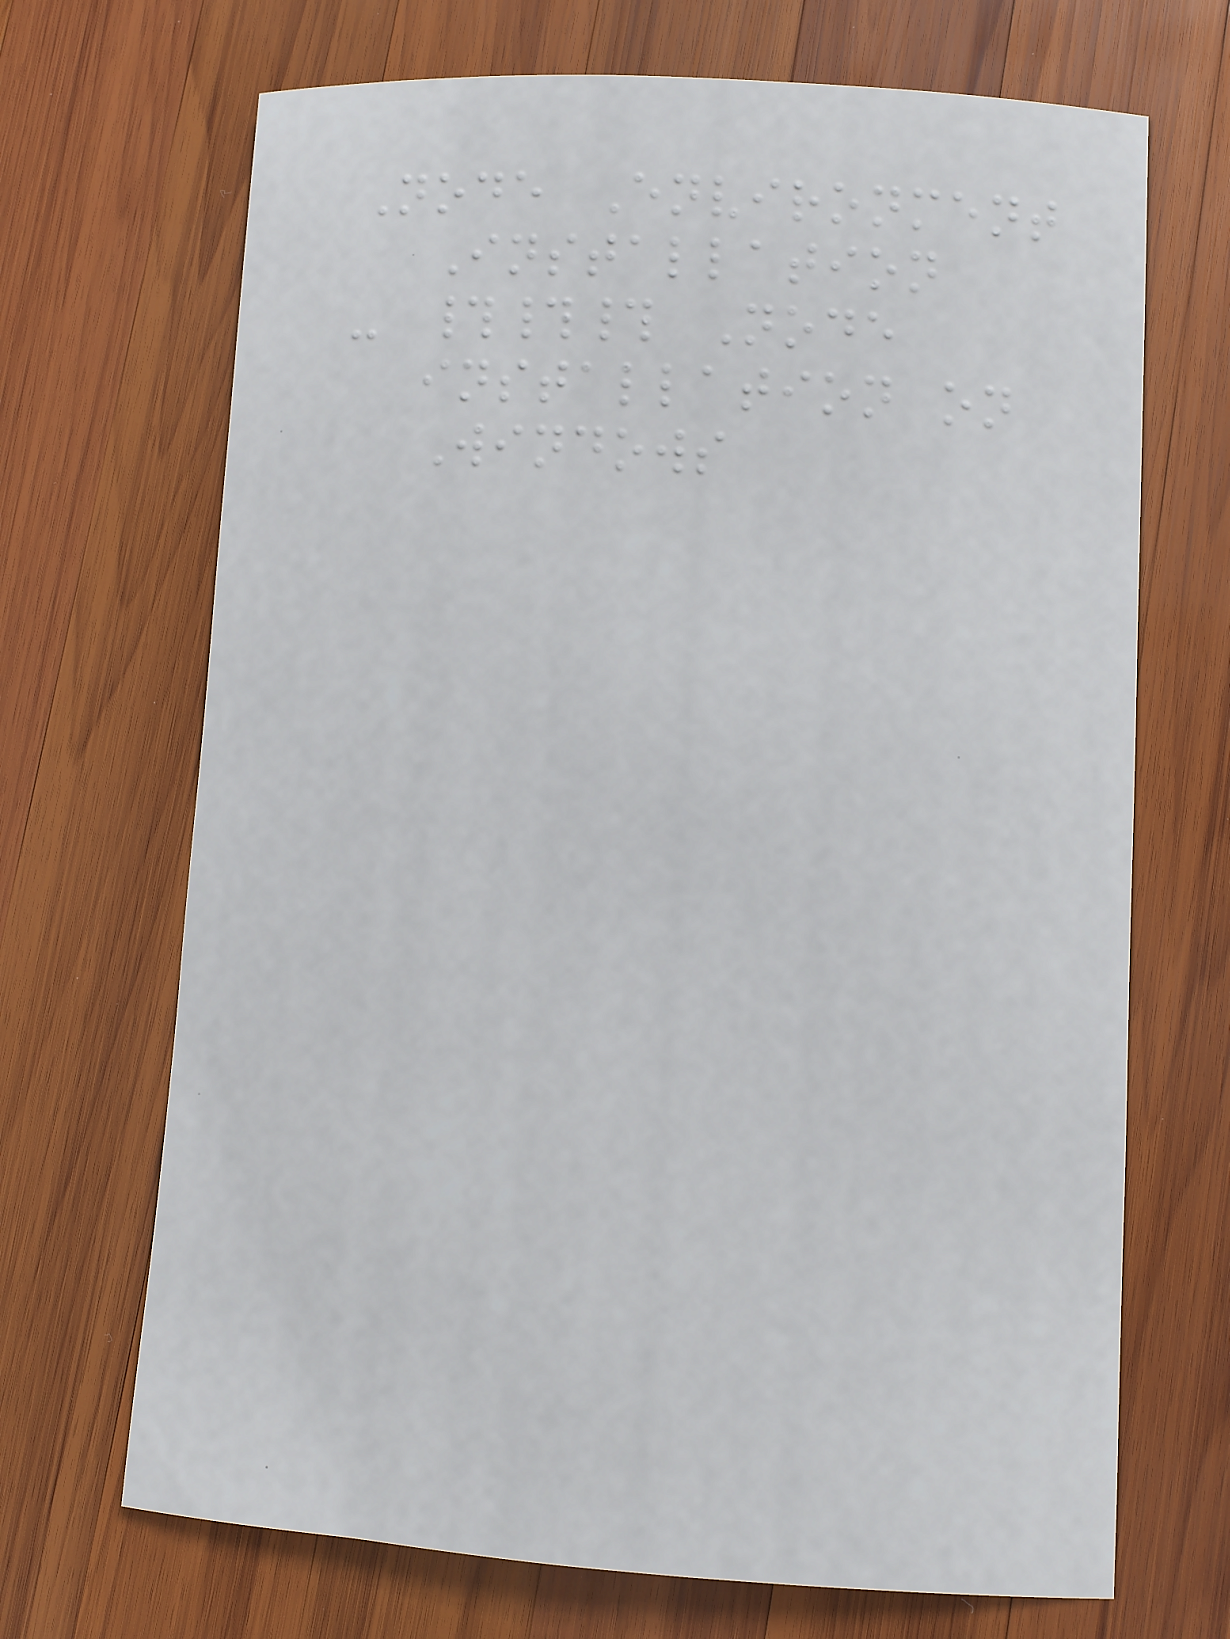Node Environment
Installation
- ### Node
installation on
Windows
